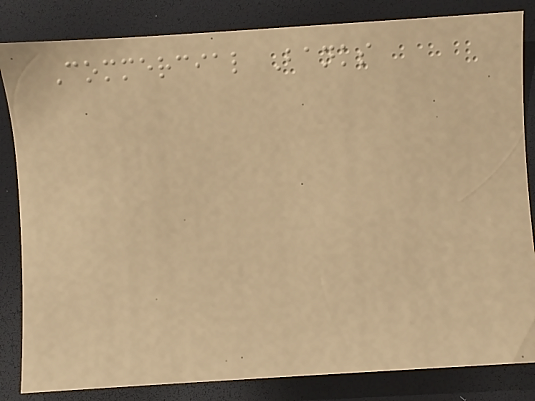Commercial Banks
